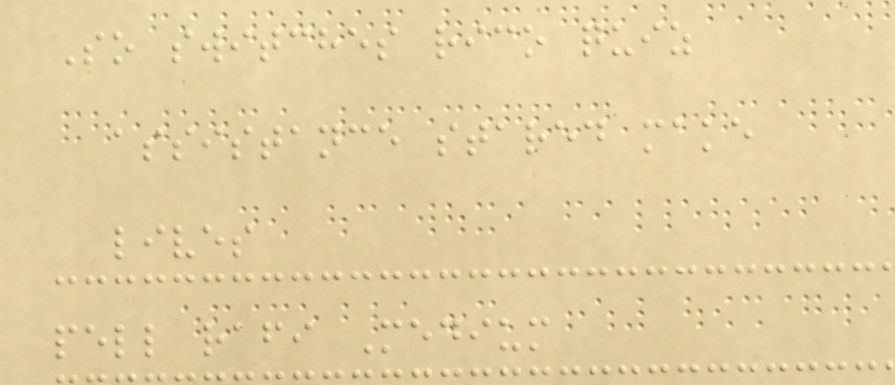So switches rico quiz
assistance stared make
lives
pell rafi Medium
